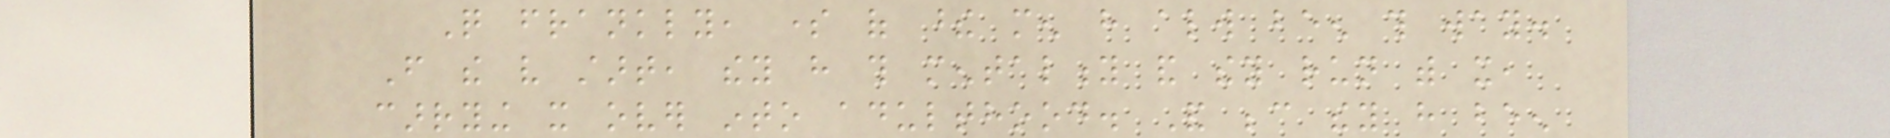Quite frankly, some of these men have always been this way.
From the very start, they have this mentality and they run with it,
carrying it over into adulthood. And because they have been
